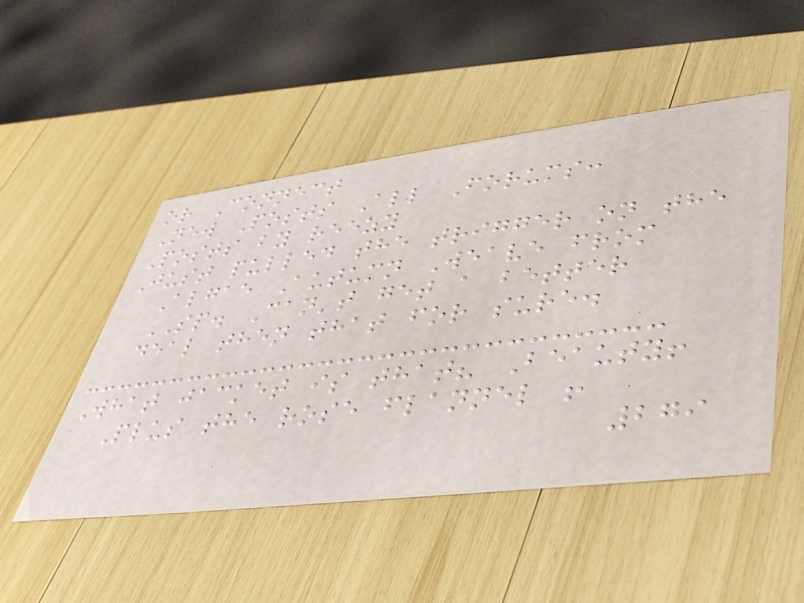or Connect
New Posts All Forums:
Posts by reezy
Just pulled the trigger on the
Algae Autumn Weave from
SP. Can't get a better
deal then that for sure.
What jacket is that? Beauty!
Plus the rose flannel !
279
